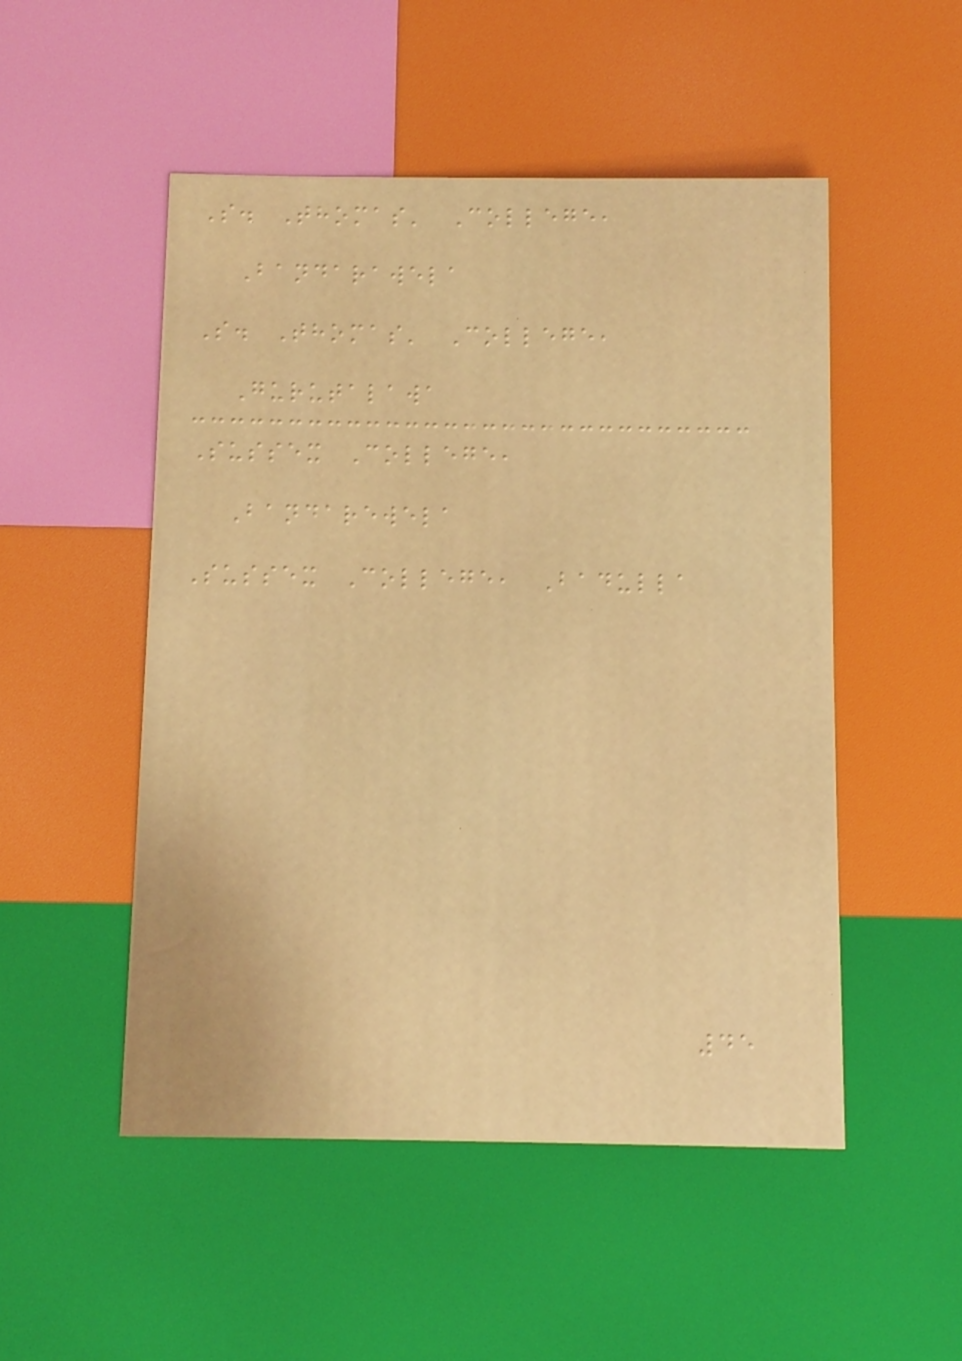S. Thomas' College,
Bandarawela
S. Thomas' College,
Gurutalawa
Sussex College,
Bandarewela
Sussex College, Badulla
45
